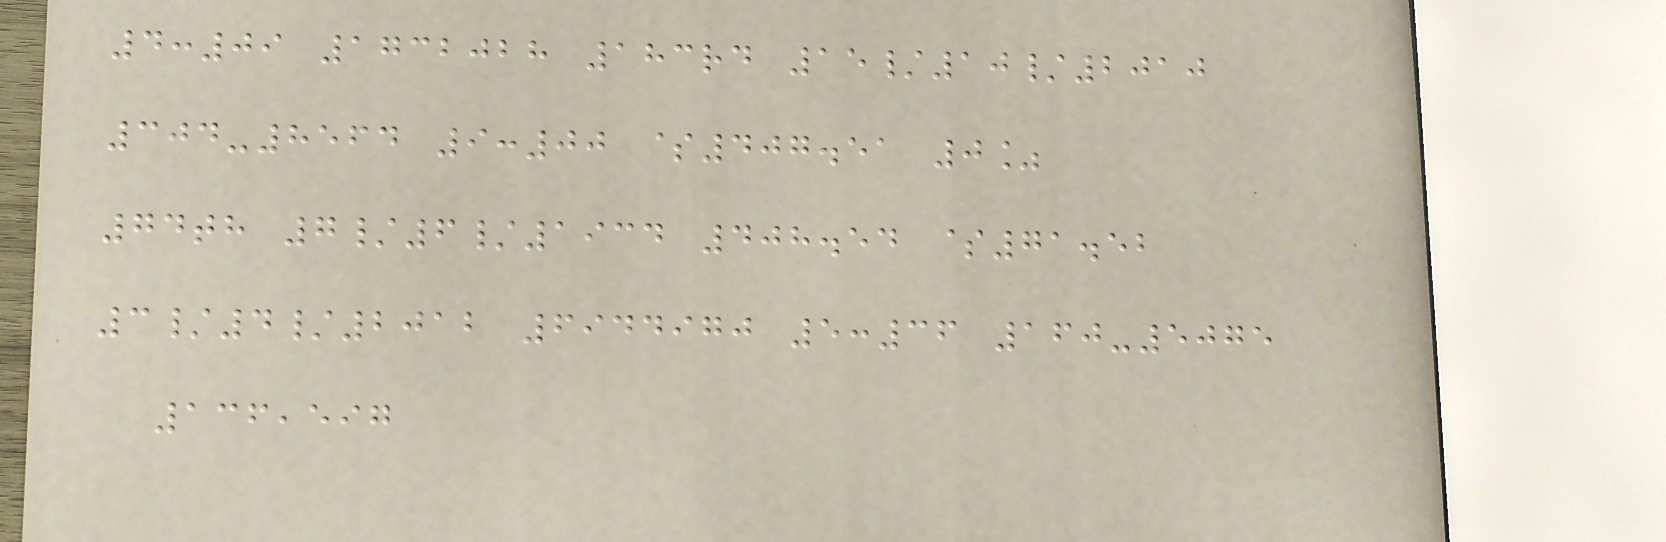4:09 1732028 183rd 15/10/2010
304-8564 9:00 $407.51 0%
74th 7/6/1934 408.54 $71.52
3/4/2012 6944970 5:36 160-5075
136,597
